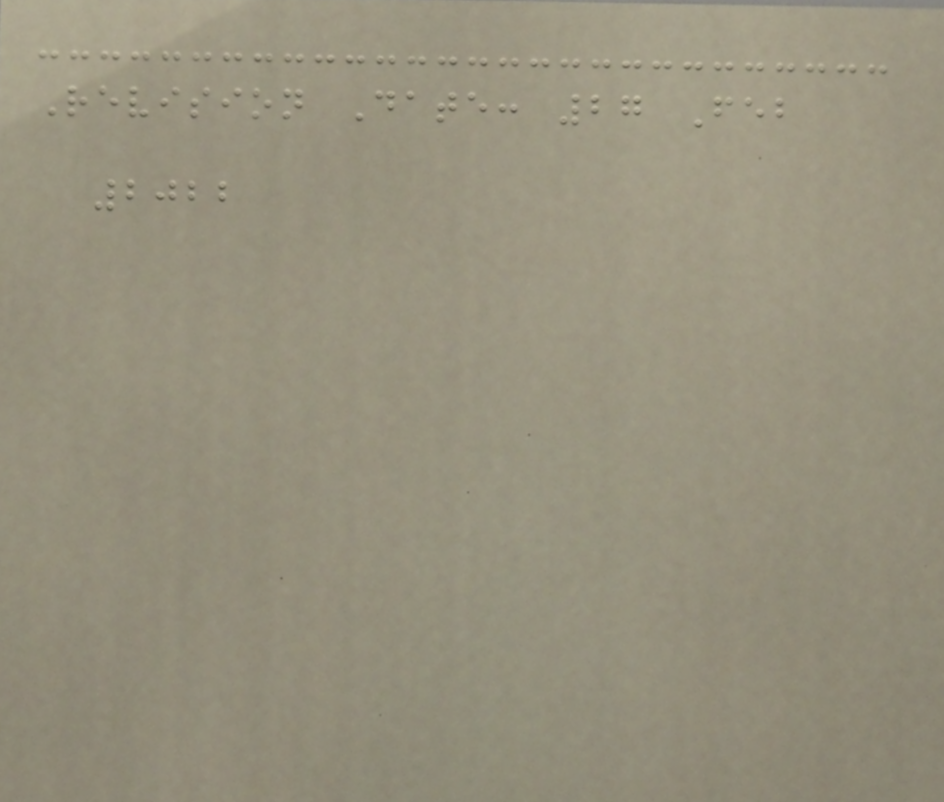Revision Date: 27 Feb
2022
